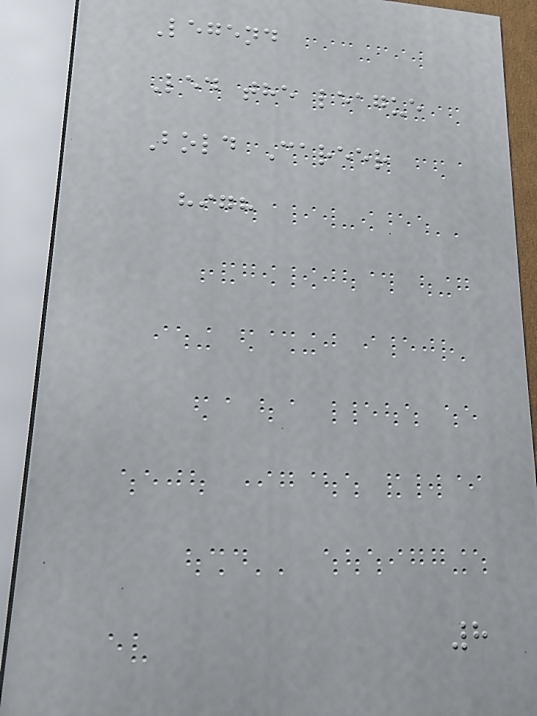Legend
Led the league
Bold Career
high
8
